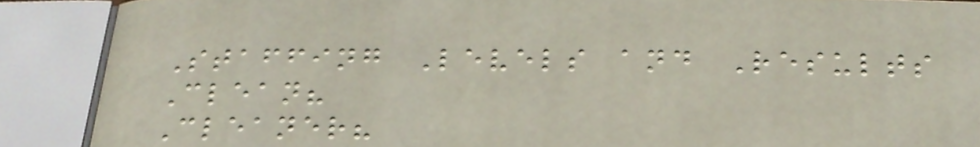Staffing Levels and Results
Clean?
Cleaner?
